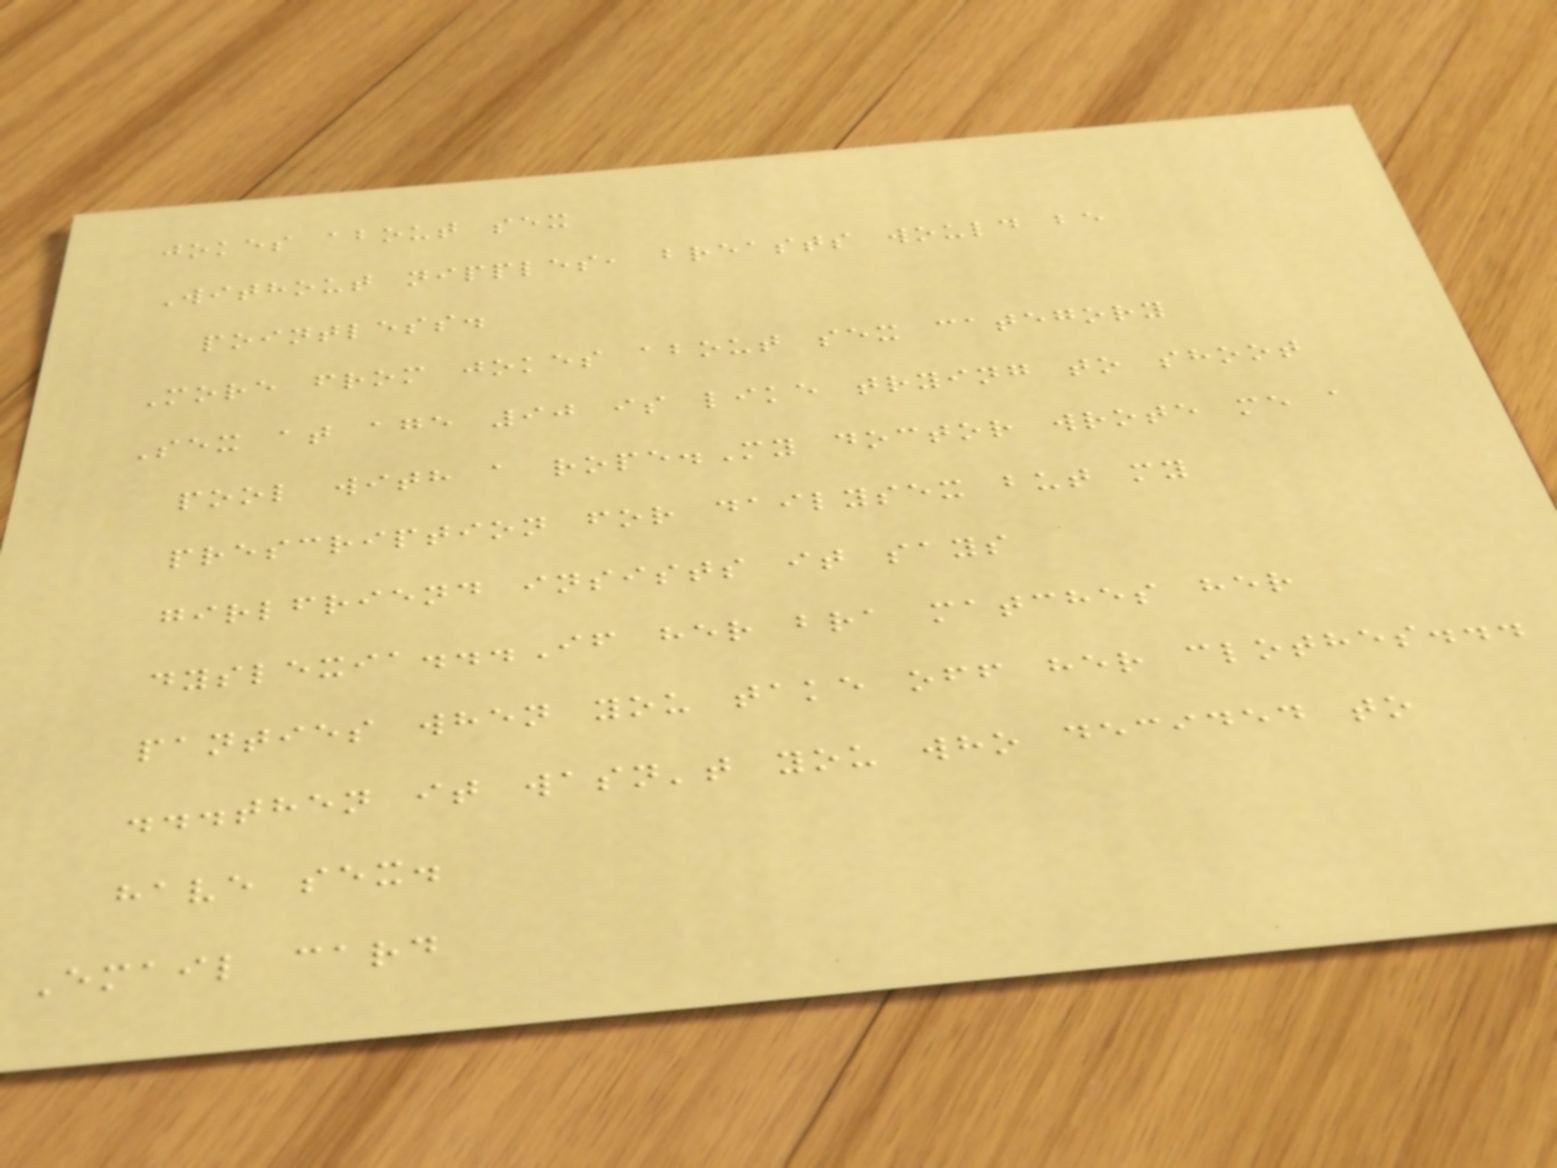jokes about sex
Without nipples, breasts would be
pointless.
More from jokes about sex category
Sex at age 90 is like trying to shoot
pool with a rope.My doctor wrote me a
prescription for dailysex but my
girlfriend insists it says
dyslexia...If her bra matches her
panties when you take off her clothes...
...then it wasn't you who decided to
have sex.
Email card
